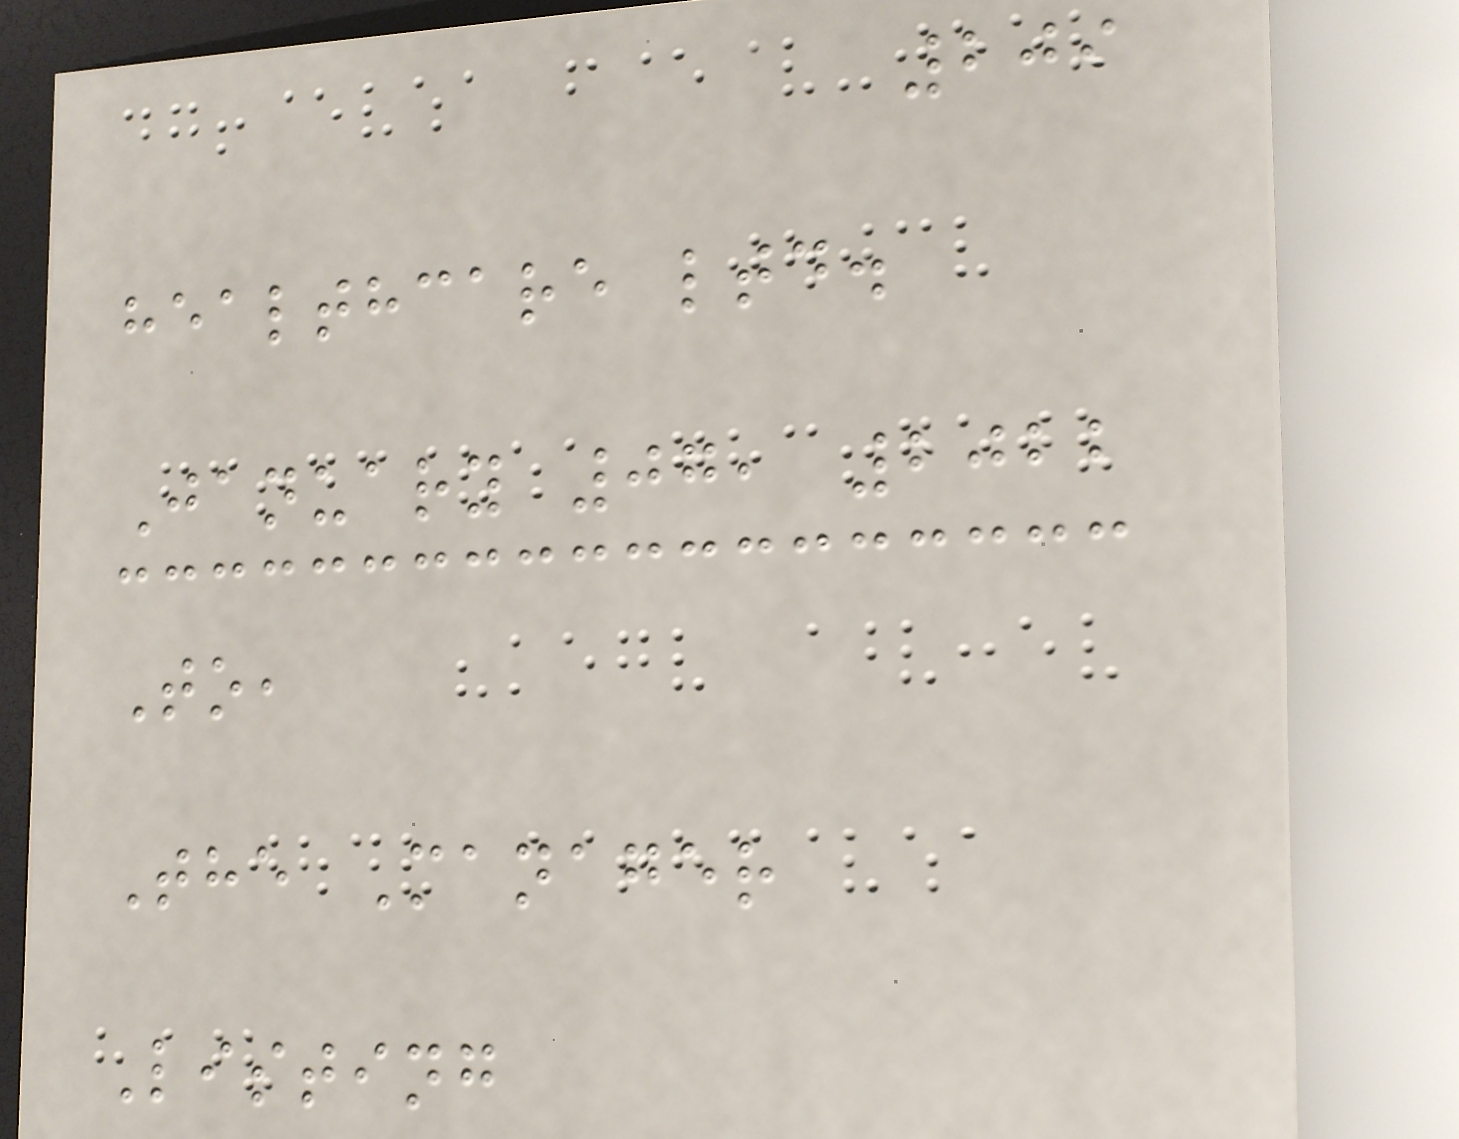209
healthcare ltd.
January 07, 2022
To,
The Manager
Listing
